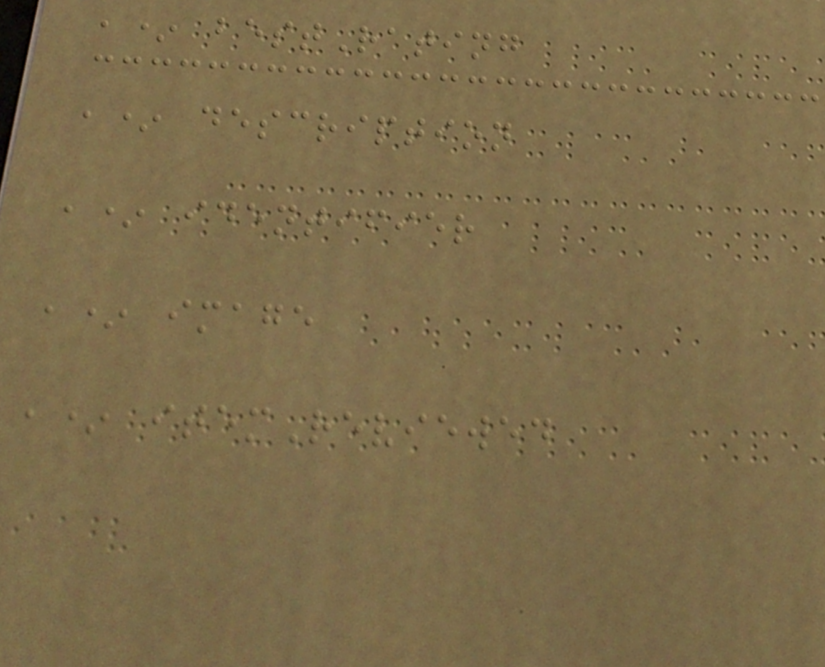,* bestRating
,* description
,* identifier
,* image
,* itemReviewed
